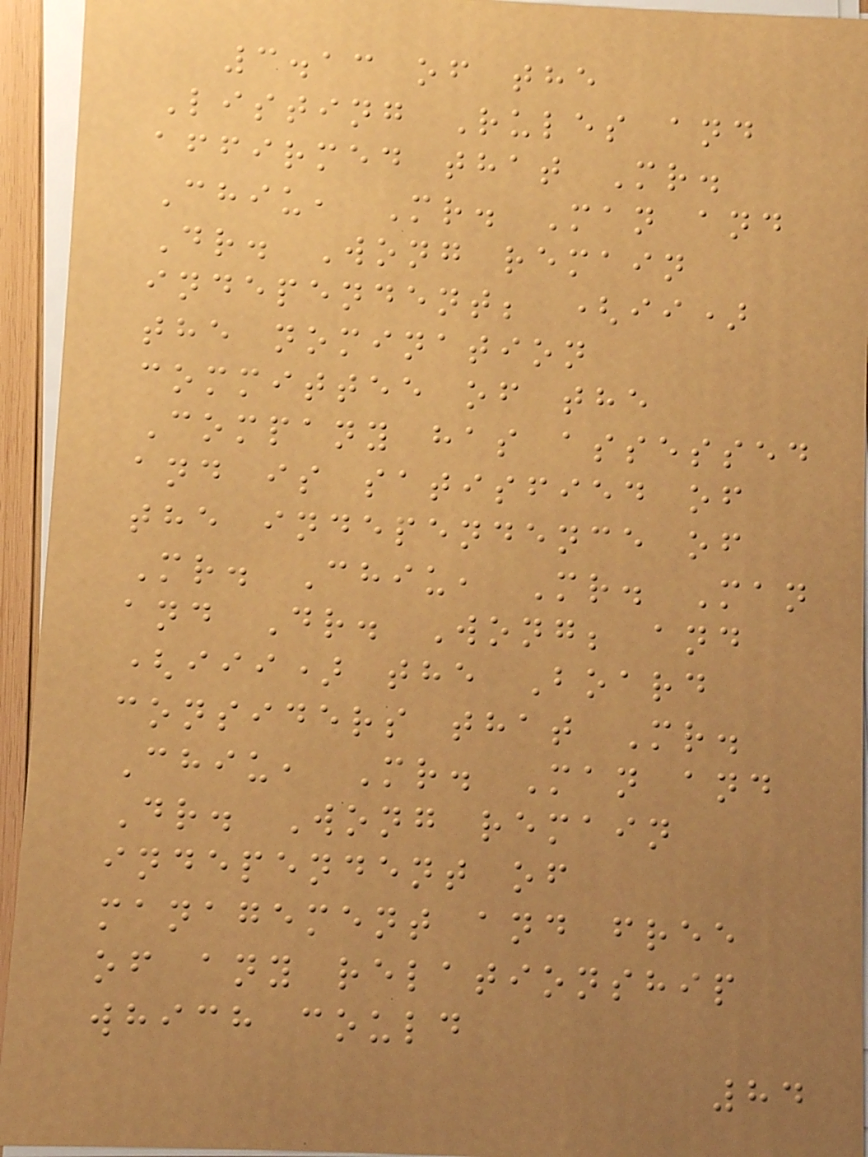3.13 of the
Listing Rules and
affirmed that Mr.
Chiu, Mr. Man and
Dr. Wong remain
independent; (ii)
the nomination
committee of the
Company has assessed
and is satisfied of
the independence of
Mr. Chiu, Mr. Man
and Dr. Wong; and
(iii) the Board
considers that Mr.
Chiu, Mr. Man and
Dr. Wong remain
independent of
management and free
of any relationship
which could
84
